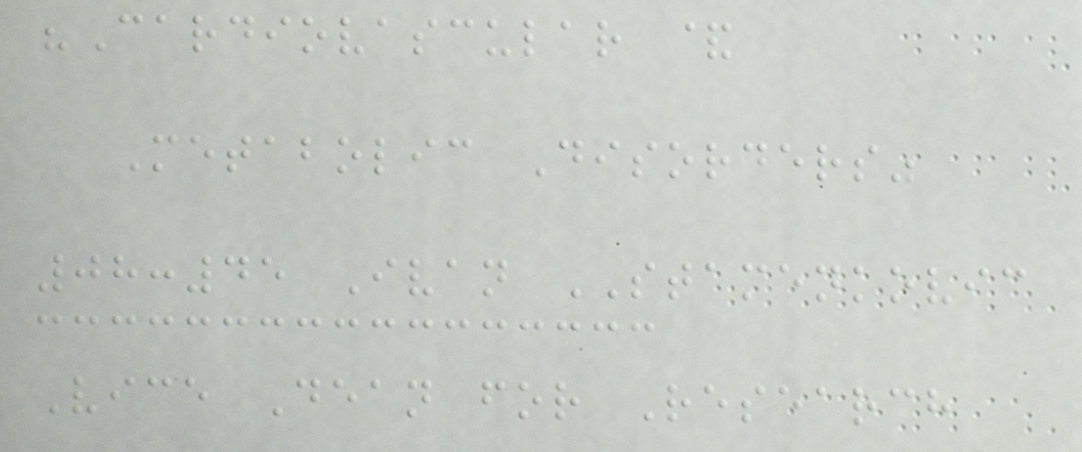"Cardiovascular &
Metabolic Disorders"
08:45 Ivan STAMENKOVIC
Vice Dean for Research
